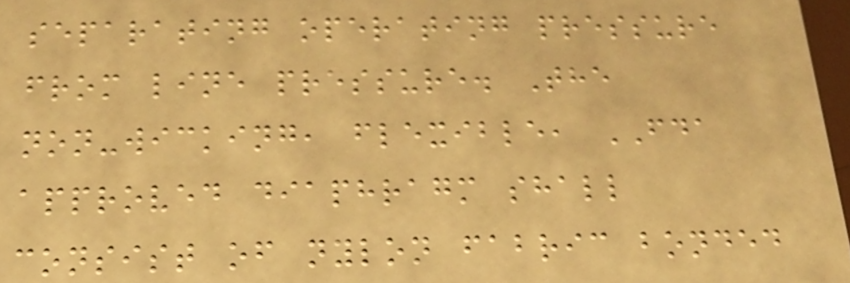separating operating pressure
from line pressure. The
non-wicking, flexible, FDA
approved diaphragm shall
consist of nylon fabric bonded
